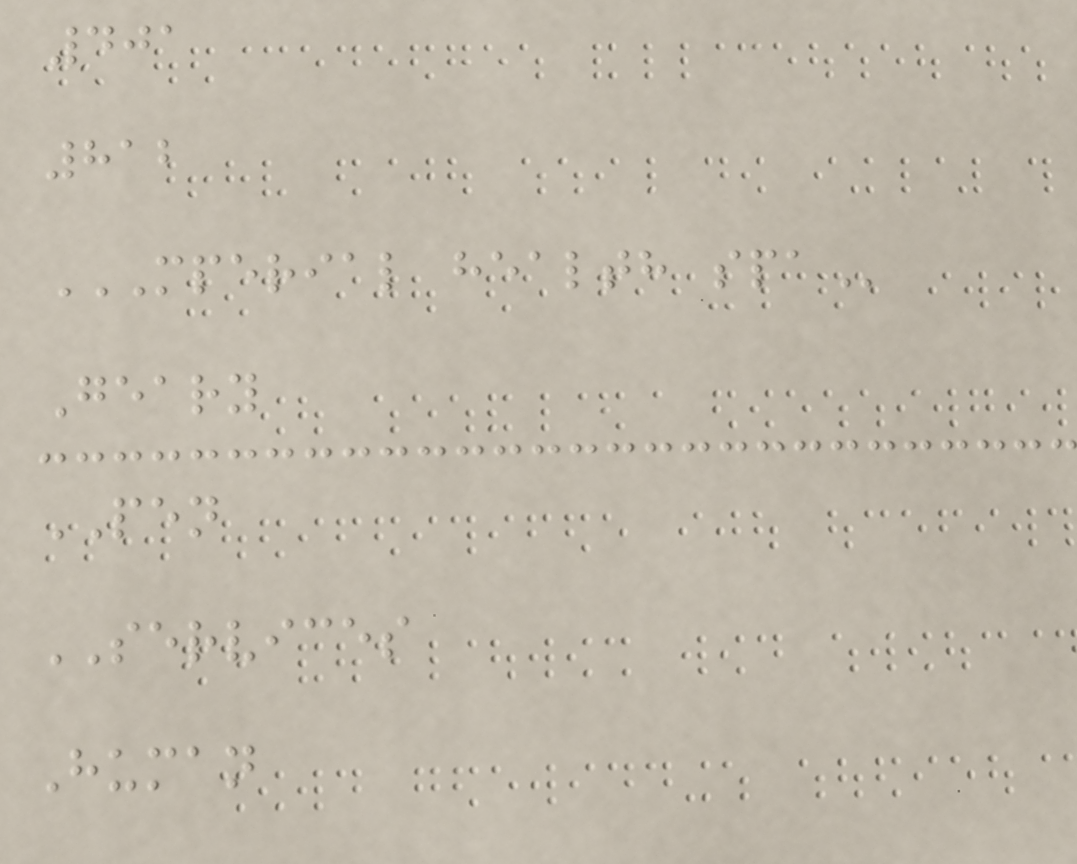401
812
MPERIAL HEALTH SPA
Geary
PEN
SERVICES
Human
